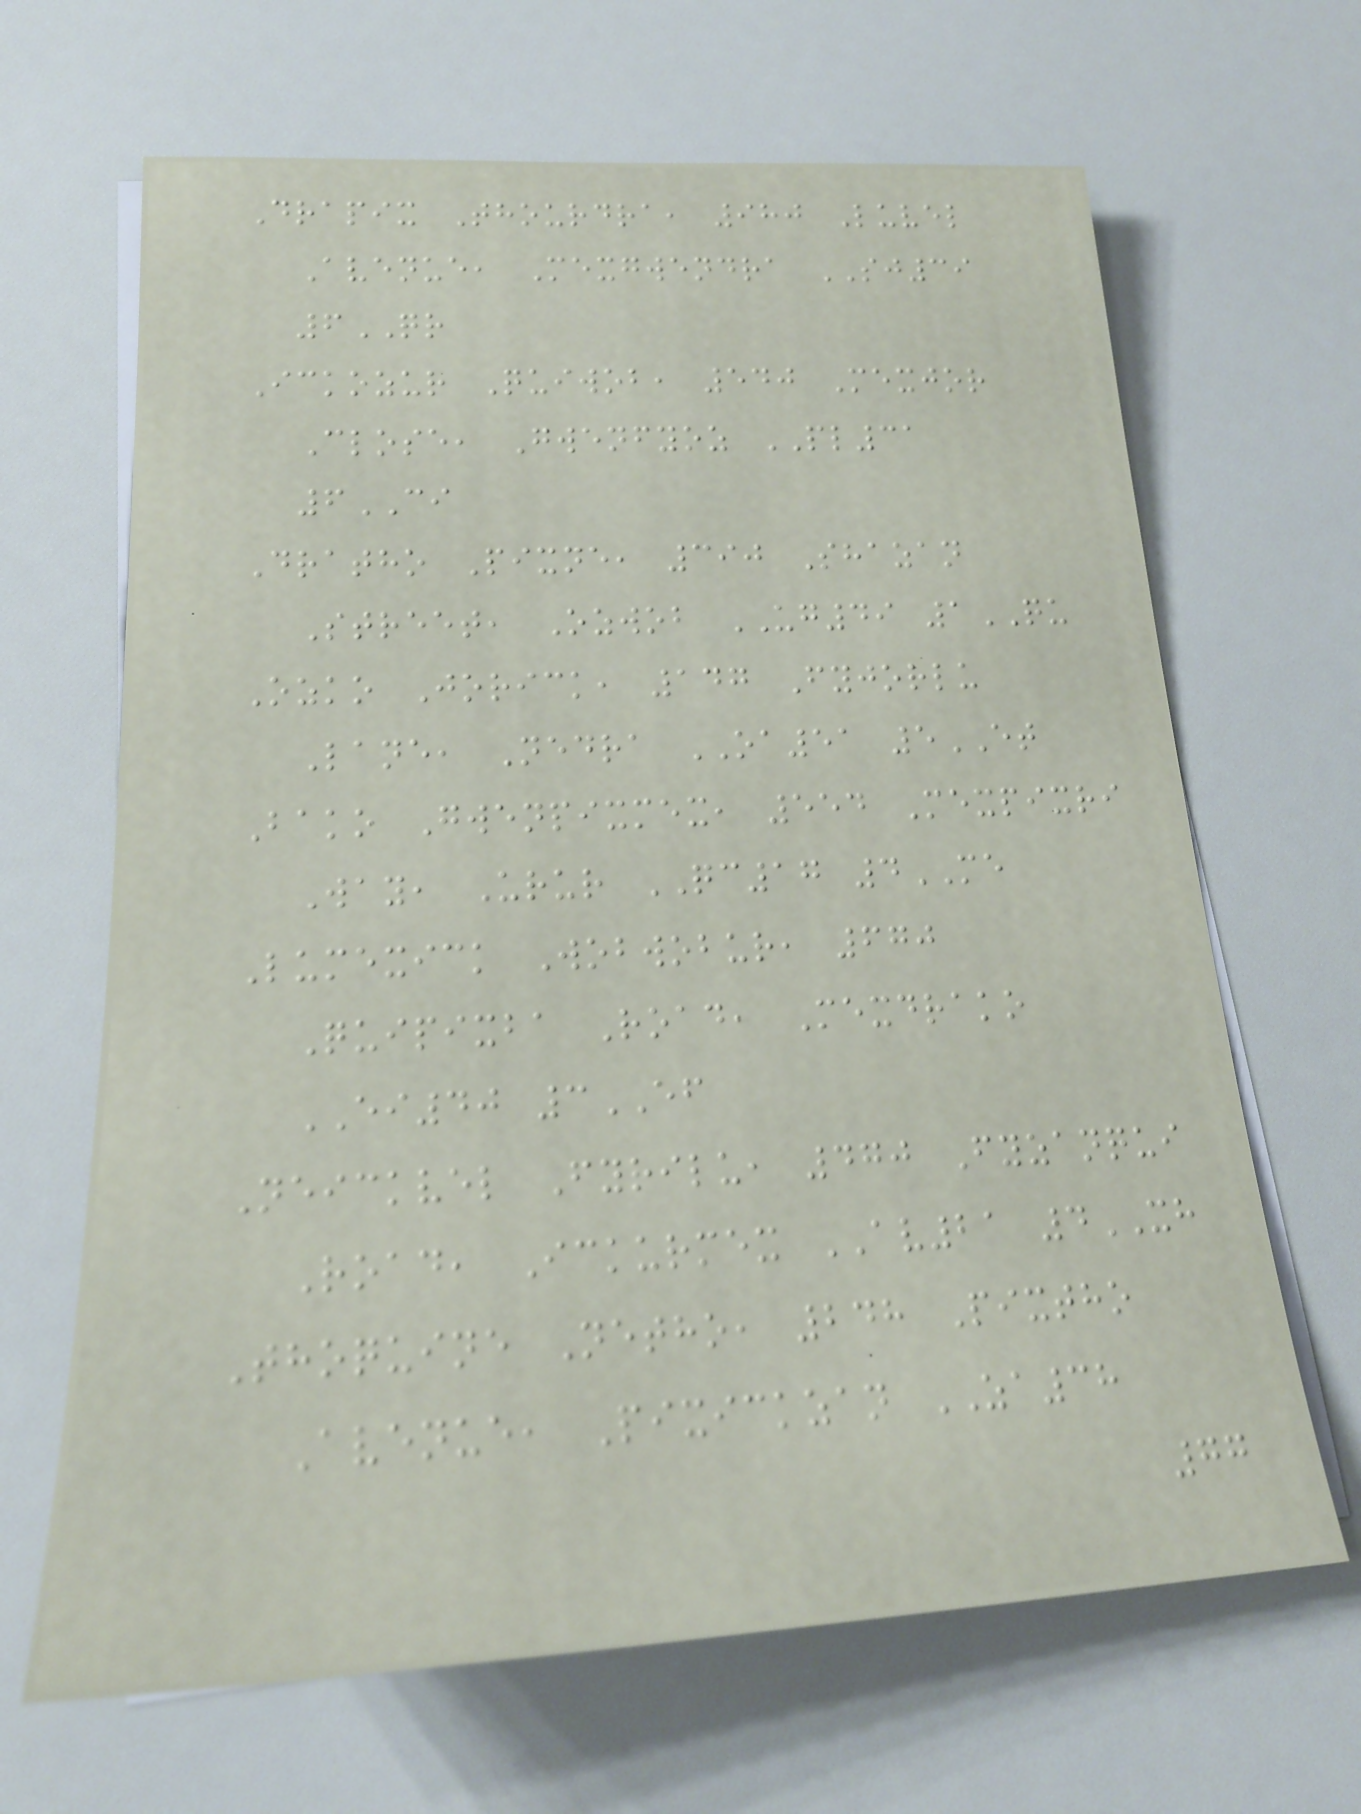Drapix Thourdra, 980 Luvel
Avenue, Mexgwendra SJ39
6QR
Ickozur Quiwob, 540 Mexjor
Close, Gwenfyoz PL31
6CI
Dratho Pixne, 390 Shazan
Street, Ozwob UG49 1QU
Ozko Jorick, 147 Fyjorlu
Lane, Nedra OA51 5ET
Bako Gwenpixmex, 554 Mexpixri
Way, Urur QC17 4ME
Lumexick Wobwobur, 670
Quipixba Road, Mexdrako
EI40 3EF
Neickvel Fyrilu, 470 Fyzanqui
Road, Ickurmex AV21 4XH
Thoquine Netho, 248 Pixtho
Avenue, Pixickzan ZA38
77
